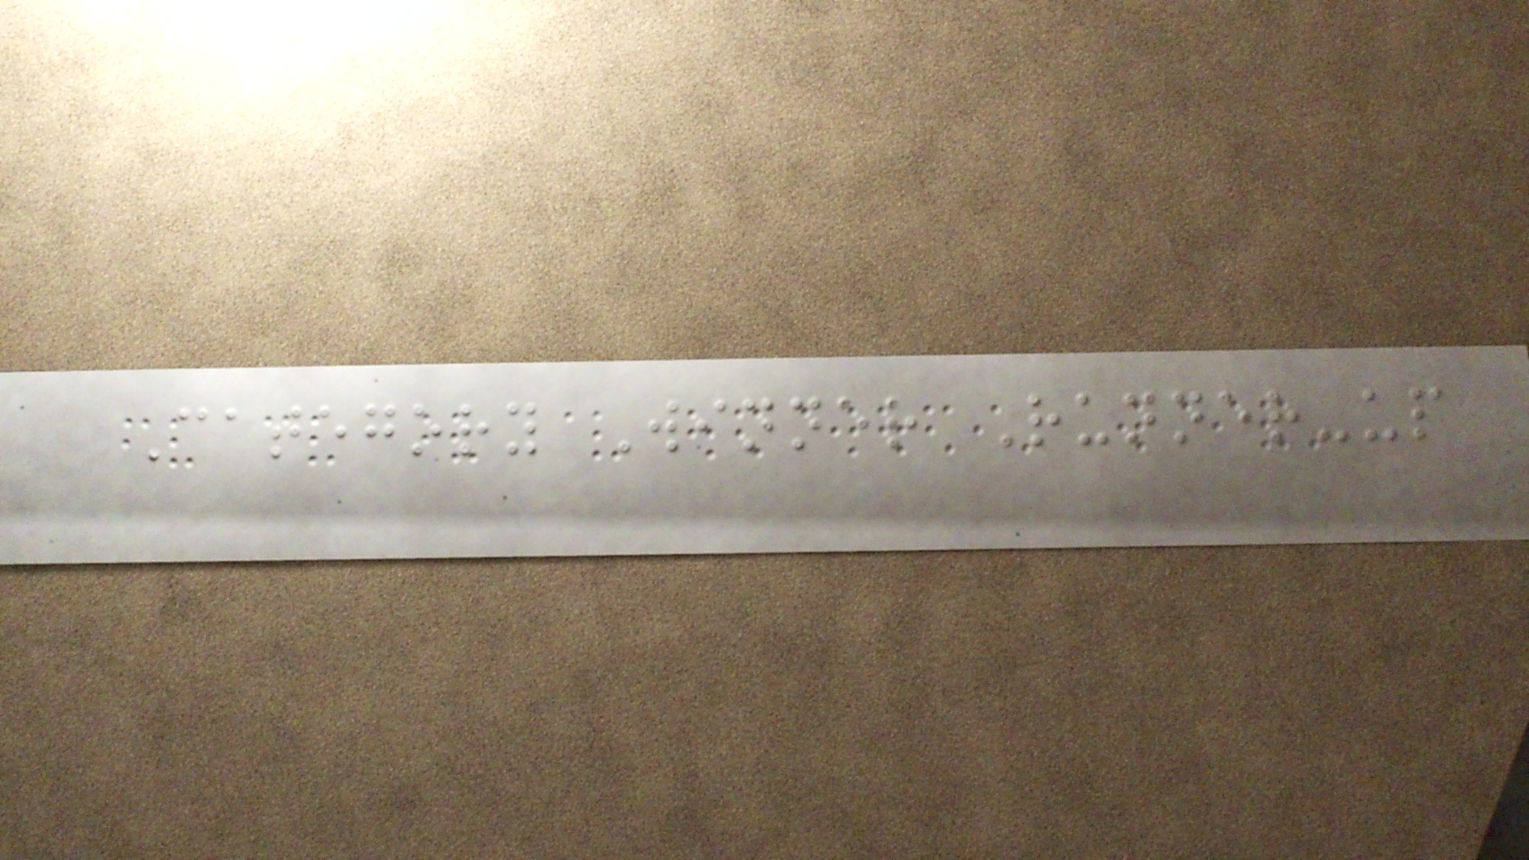Category Winner Runner-up
